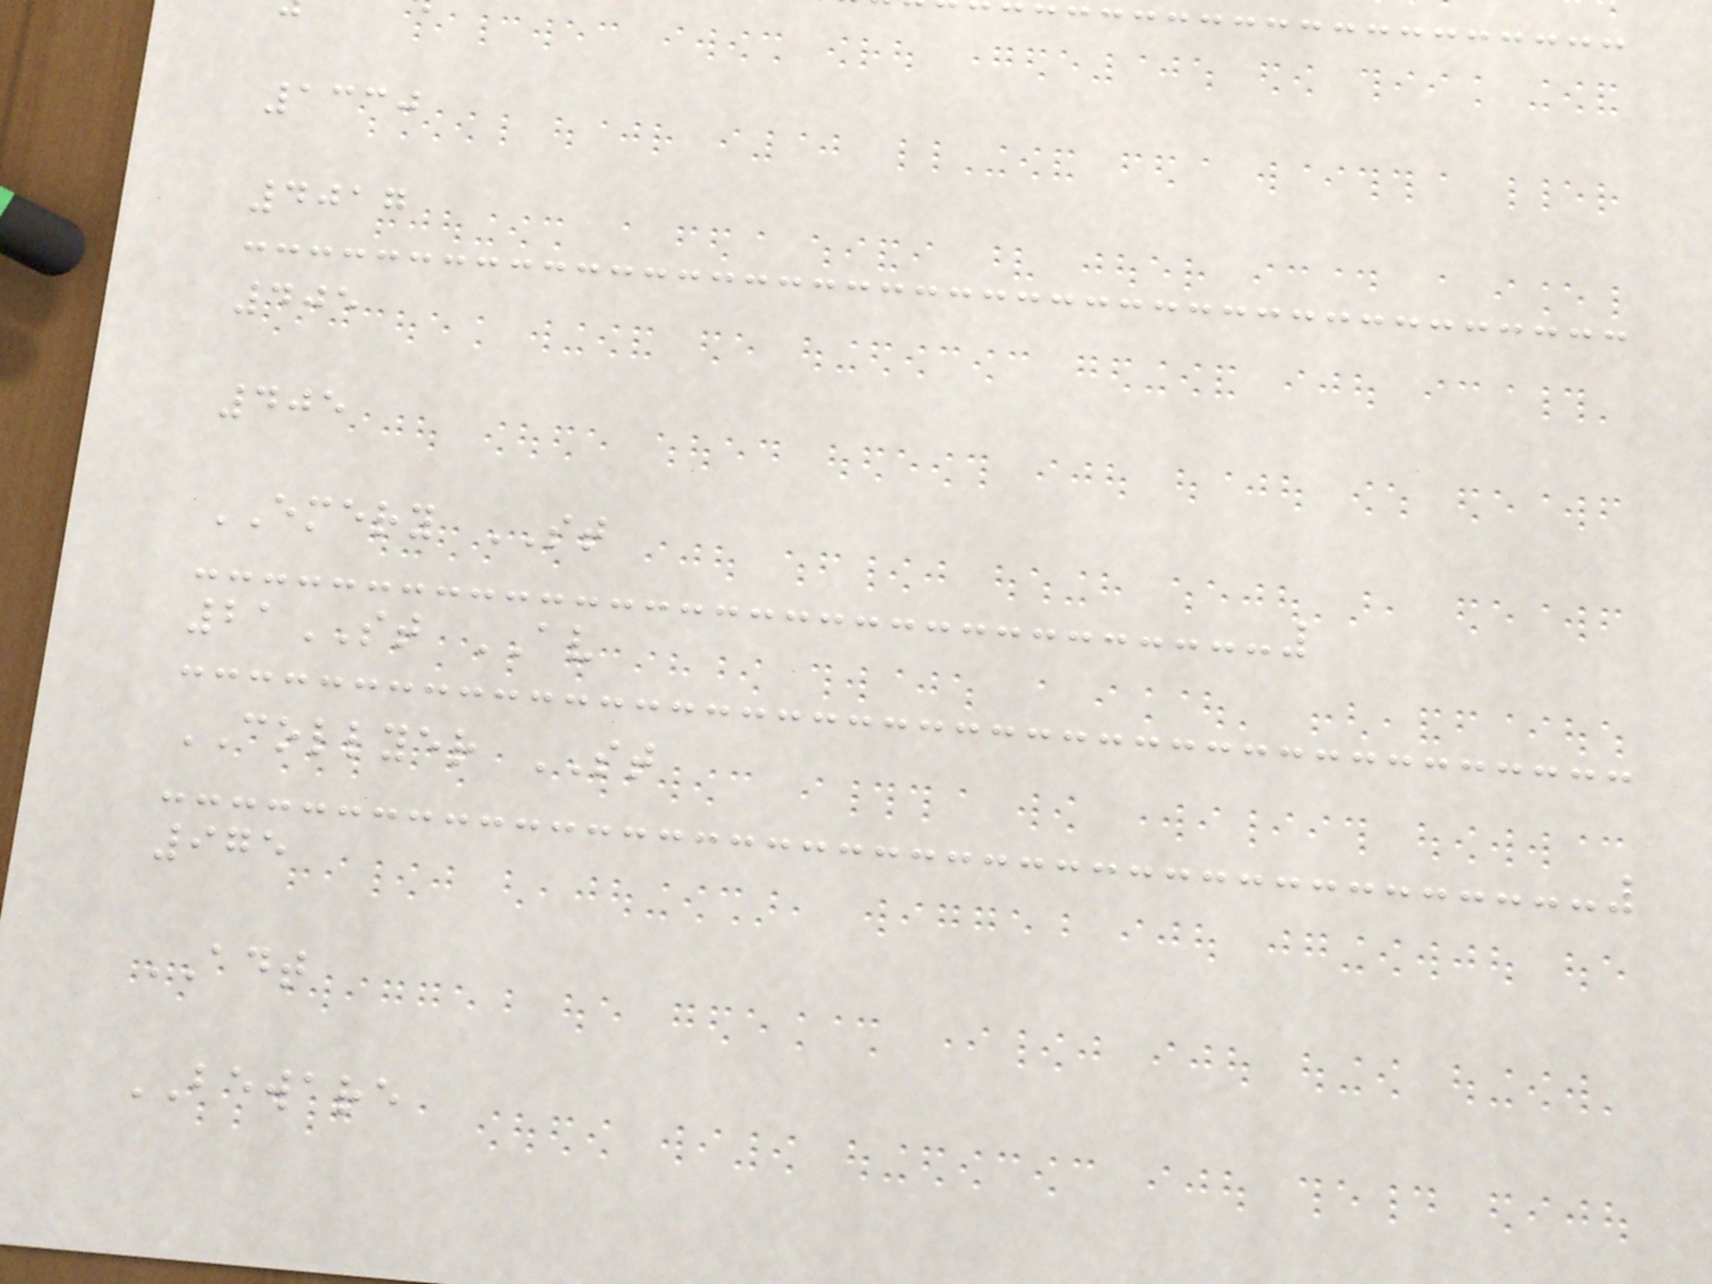1330
4017
405
405
EMERY ST
21ST AV
COLLYER ST
975
ADT
BEWARE
